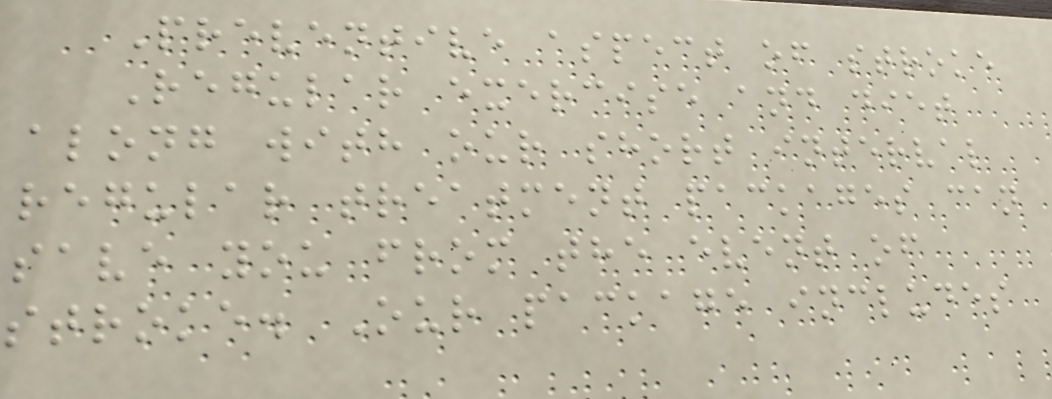Preventive aspect of stroke
Regular exercise and diet
along with our short interval
regular treatment packages can
save you from the event of
stroke. Our package includes
